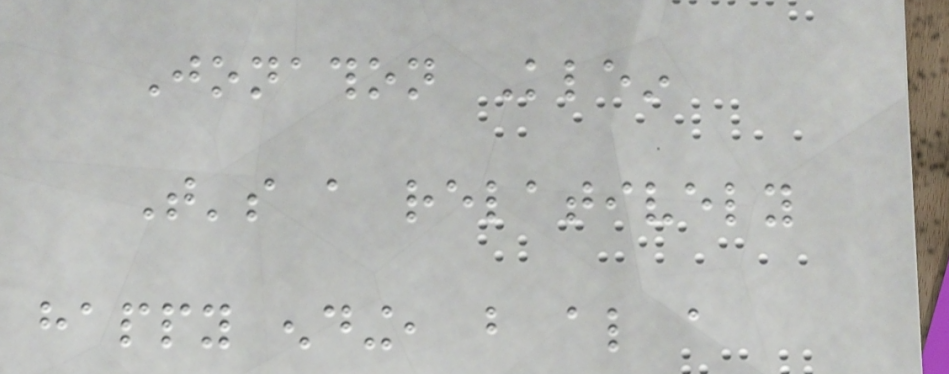Jonathon Klein
That's a relatively
happy ending, but also a
